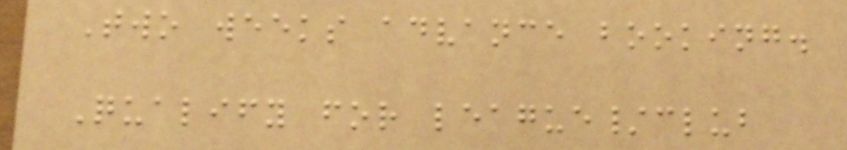Two weeks advance booking.
Qualify for league/club
